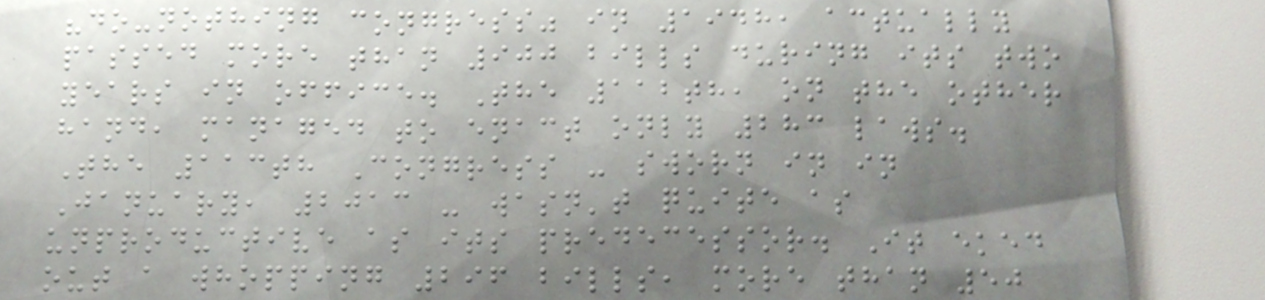"do-nothing congress" in 1948, actually
passed more than 900 bills during its two
years in office. The 112th, on the other
hand, managed to enact only 283 laws.
The 113th Congress - sworn in in
January, 2013 - wasn't quite as
unproductive as its predecessor. It eked
out a whopping 296 bills, more than 50
